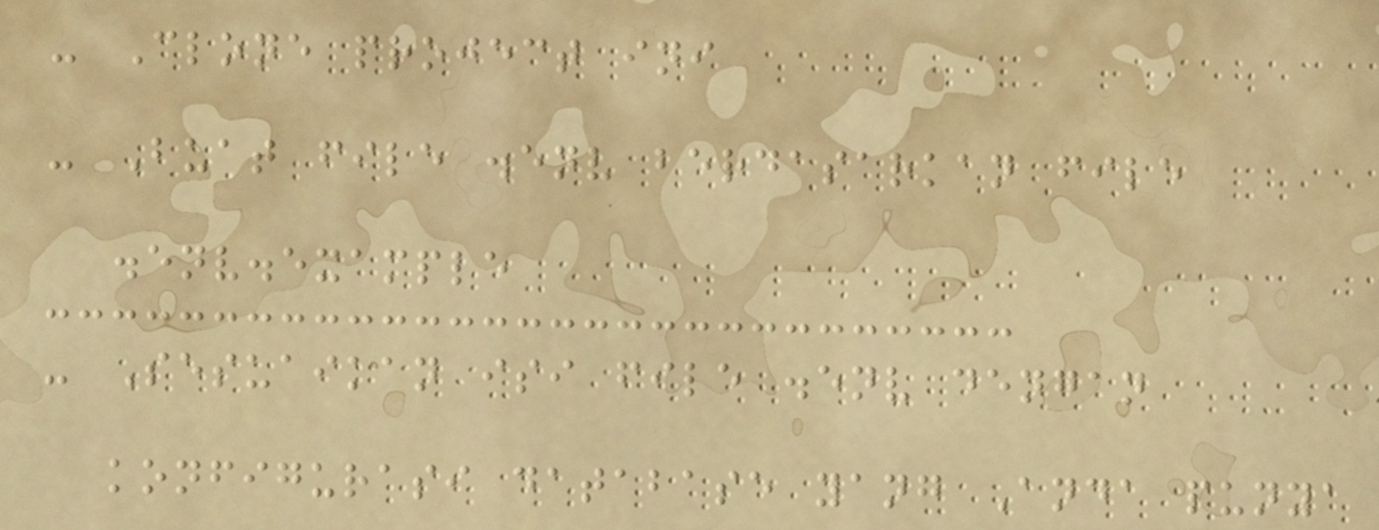- Clone project ini
- Buat file .env berdasarkan file
.env.example
- Sesuaikan isi file .env dengan
konfigurasi database yang Anda punya
